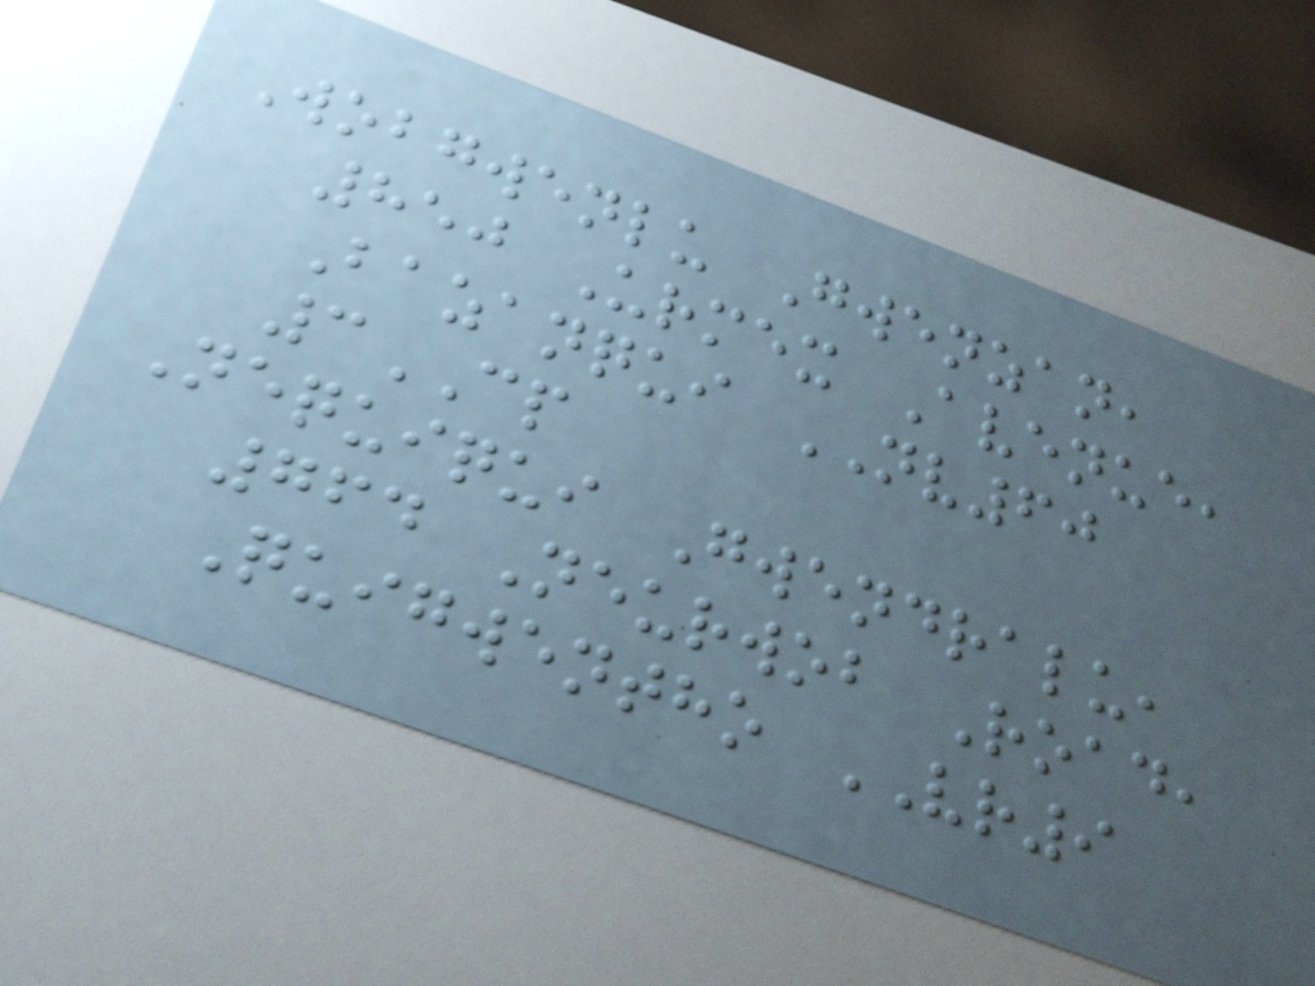Wobgwenlu Gwenzan,
850 Urmex Avenue,
Bazanqui NV60
3CP
Nequiqui Gwendralu,
764 Neurwob Road,
Quigwentho VR9
